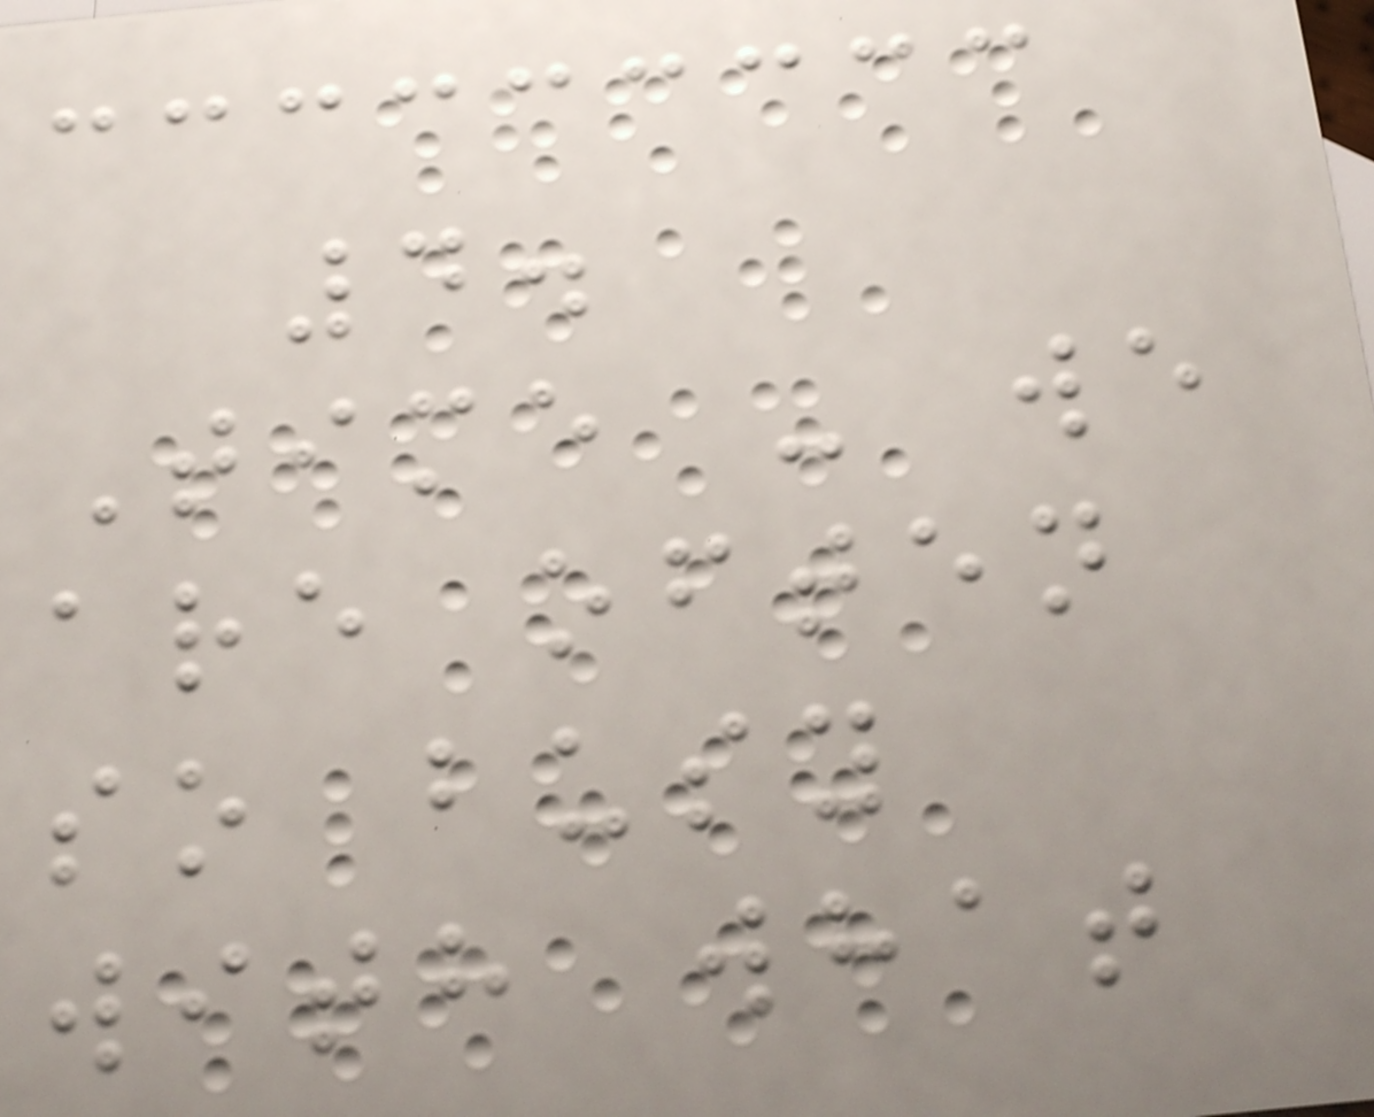4.
Time - we
are often
so busy
with what
